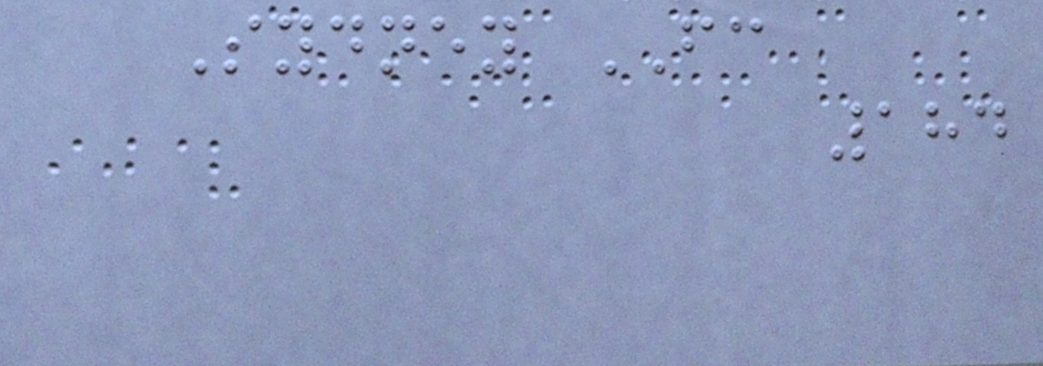Sydney FC
184
